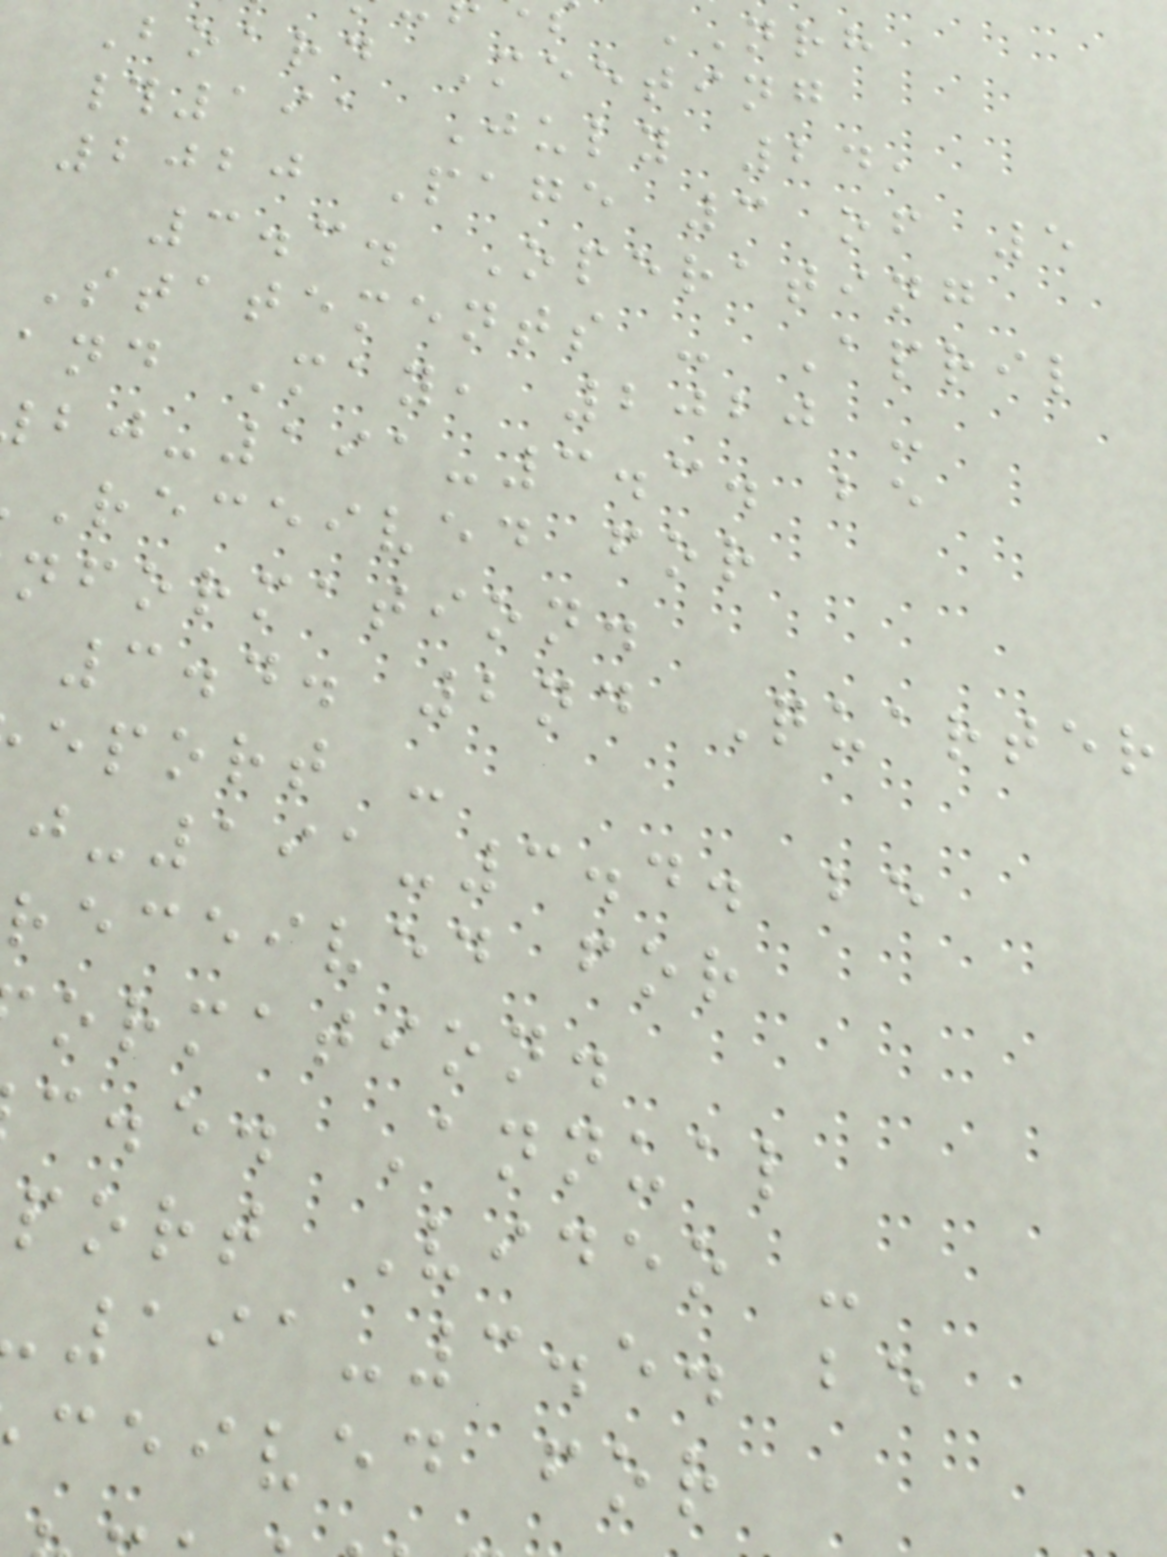NRH
Board Meeting
#191 July 24,
2020 Page 3 of 5
3.3. Operating
Statements - April
and May, 2020 -
-191-3.3. be
received for
nformation.
3.4. 2nd Quarter
eport -
-191-3.4. be
received for
ormation.
c.e. Annual
port Video -
191-3.5. be
ceived for
